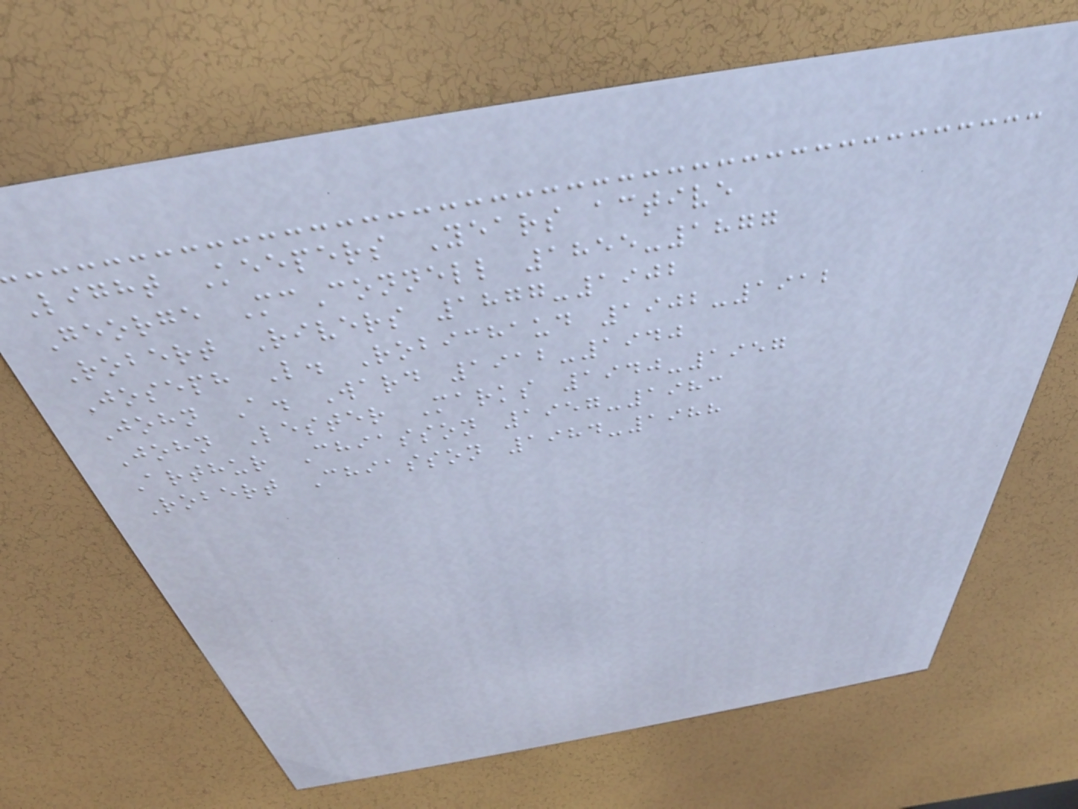Light Keepers Years active
George McConnell 1855-1877
Robert Rivers 1877-1902
Joseph L. Robichaud 1902-1912
John A. Ward 1912-1940
John Lester Marks 1940-1957
Arthur Chiasson 1957-1983
Robert Chiasson 1984-1988
